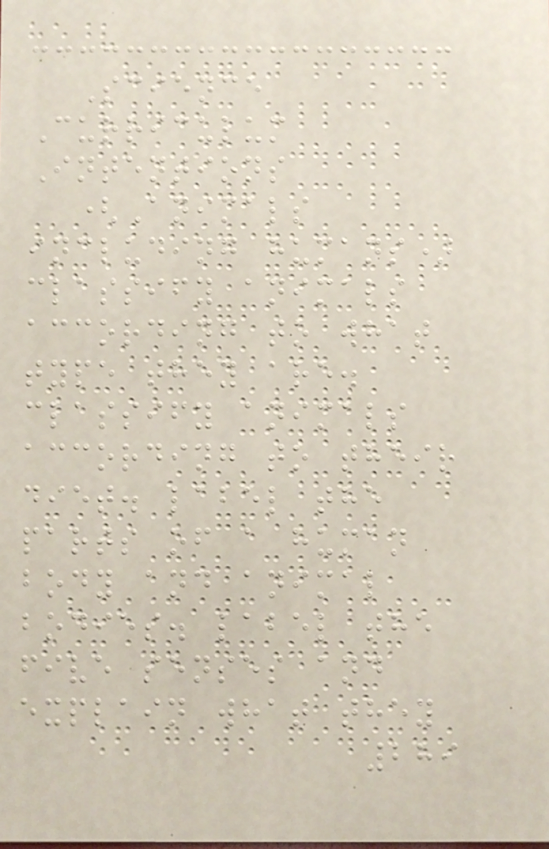Science
Curriculum
Intentions
(Animals
including humans)
classify animals
according to what
type they are.
classify animals
according to their
diet. label the
parts of a human
body and animal
bodies. label the
five senses and
explain what they
289
